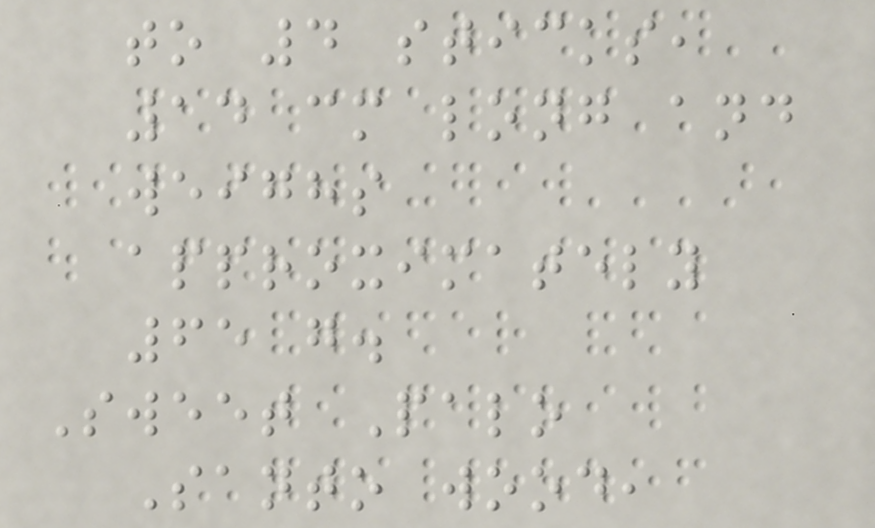to 4 sticks,
14 cm long and
weighs
approximately
65 g.
Sweet Palo
Santo wood,
